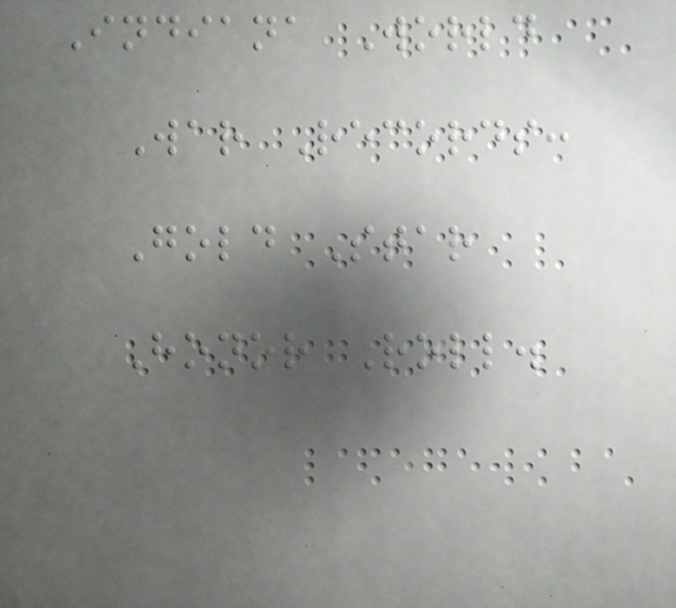Indiana World
War Records:
Gold Star
Honor Roll.
